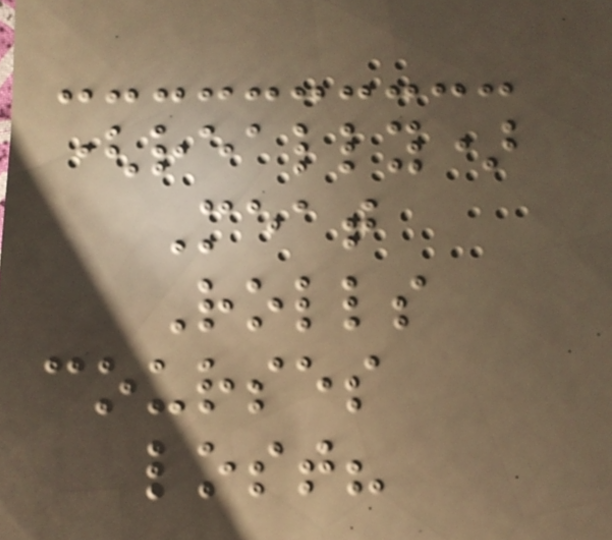(really)
Meat
Rolls
courses
lost?
